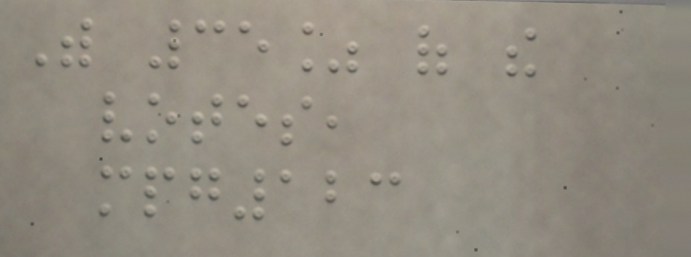With 35% of the
votes,
mpg123
